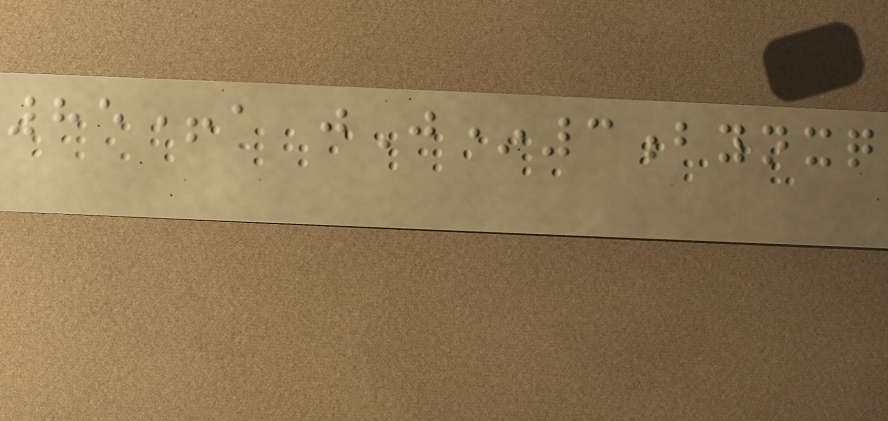85+a jJ*3bynxq
